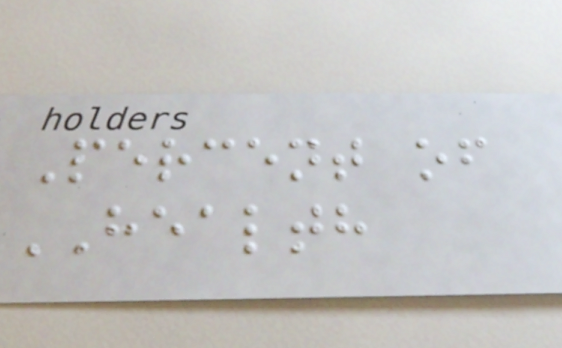Percent of
HEALTH
